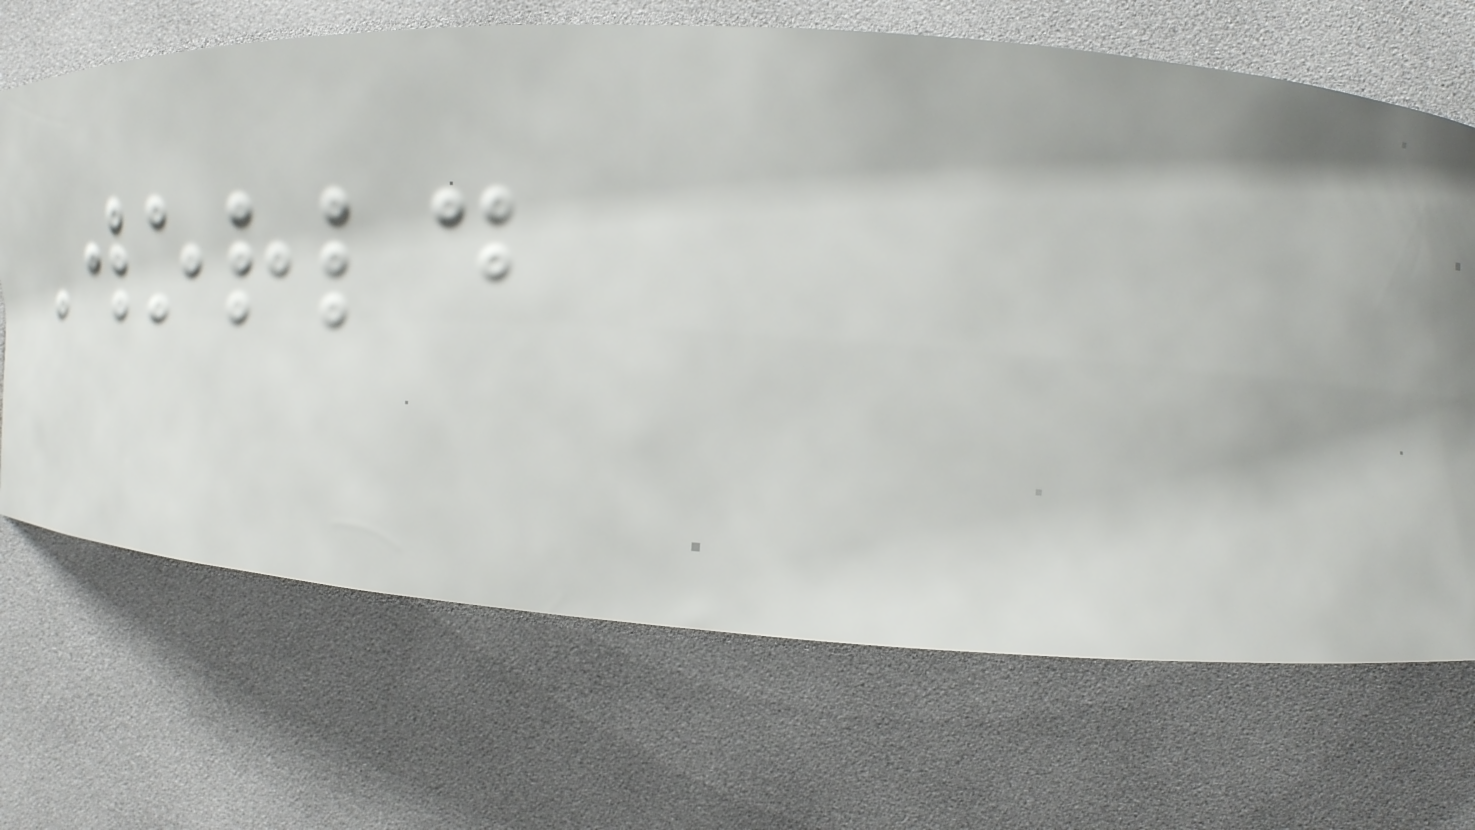World
